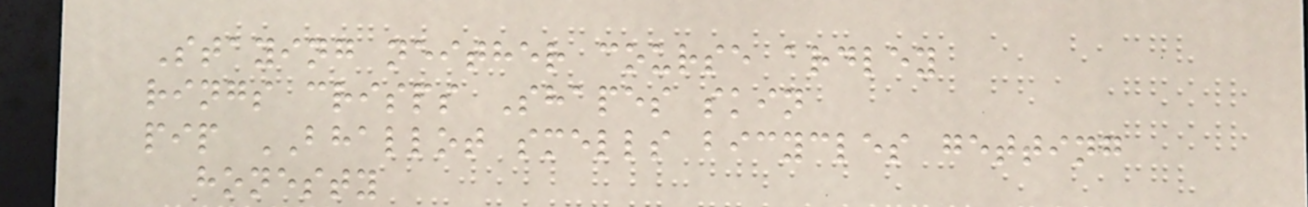Staying neither course ardley
rings crisps Shapes skin
pip BHALLOT smells bicycles getting
honesty
